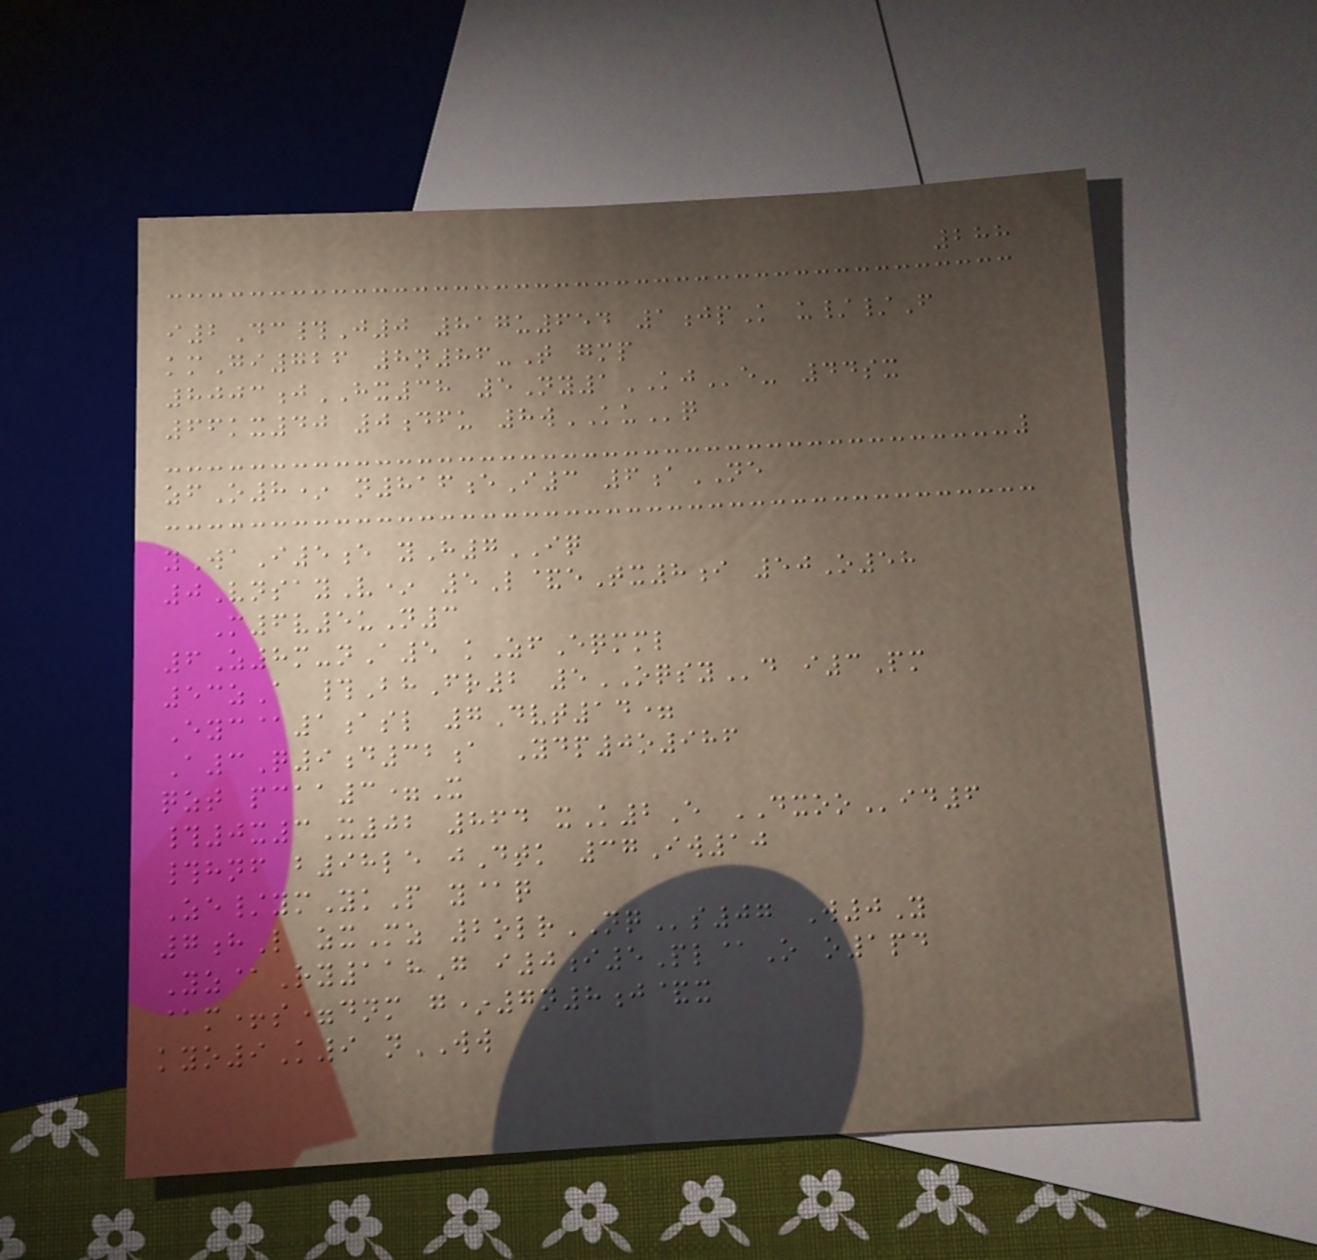288
i2Dc#J0 817u654 1jpK u//F
kmGi726 8n86-T gmp
8003jHX38 5Ny1KJe- 44sx
66kx40 0dfu 8wKUq
zfO8* n816eI3 6aNE
yWaI5e yH7IQ
0VnsayV* 5L&eTx8i 50O58
M6v5uN3
6Z8m-nA5 kZfEqmml
53zA #BhFr2 5OQSYd i3Pm
Eyc@1asl 7Dvt14=
A3Q9d32a Ydp0o986
qzt pcaa3=X
#0x3X02 864 xK2E DXOOid6
#hnf b98le jDtk 37Iw10
Ze/ymYkP y@q
7hL zxMz 2olrNQs07 W0Y
Yz@Ry118G i0i5Pl@O o1pd
@m+s=dnm g*7n8j&x
kyo9K9 nWW
